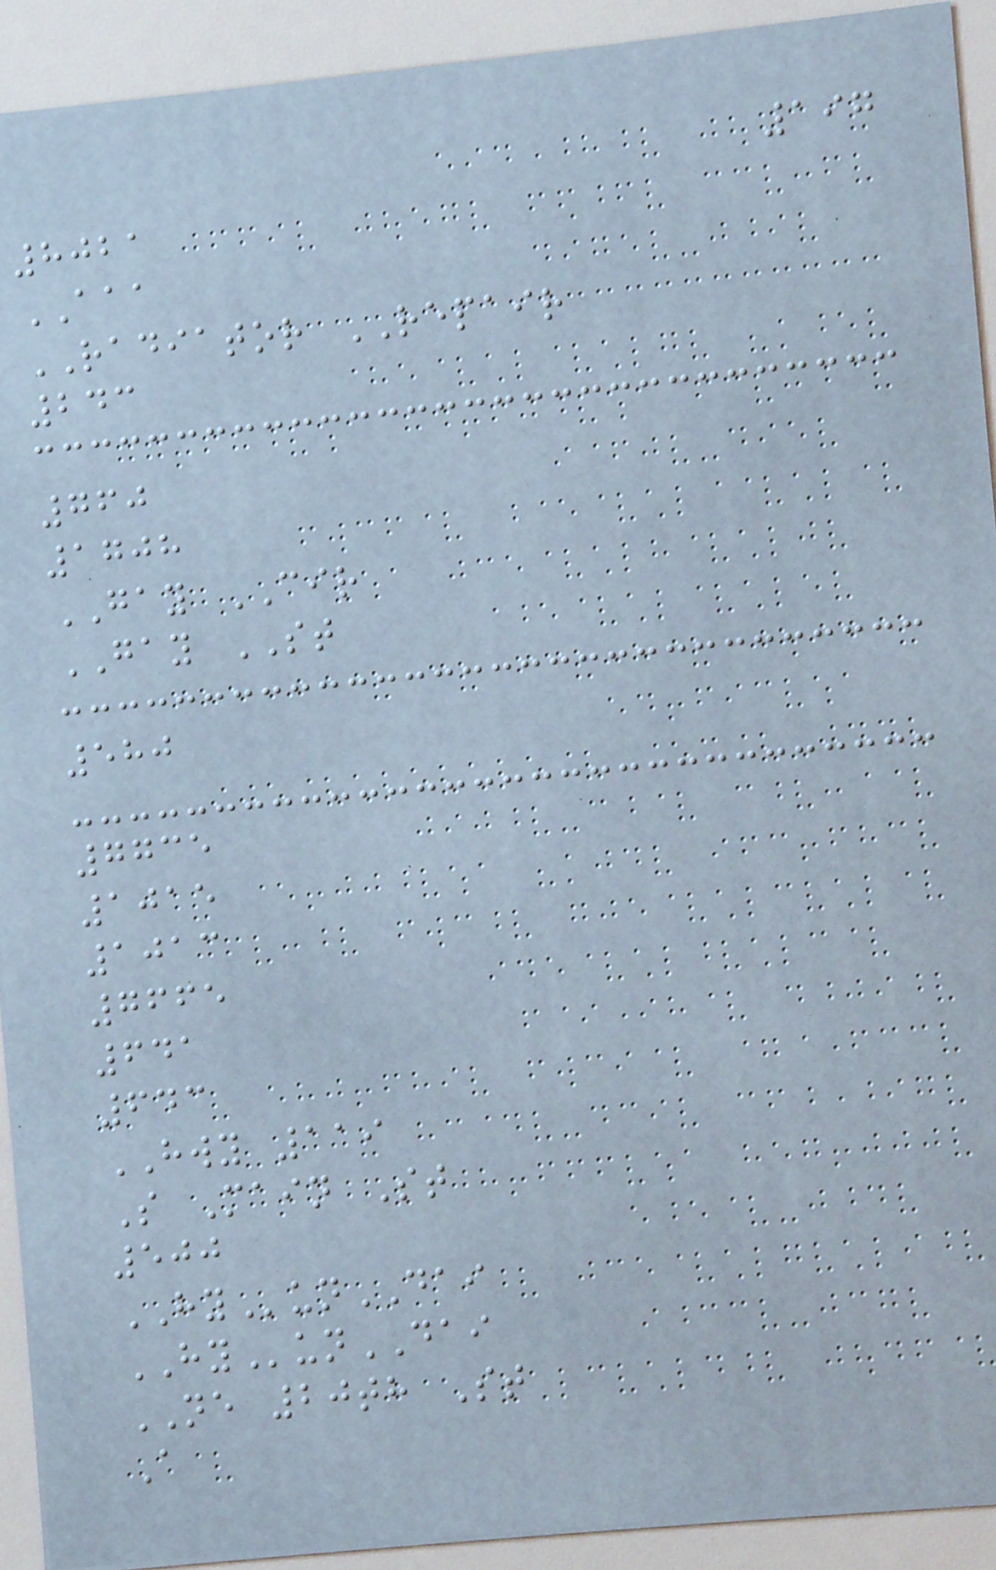197
8021
AAA
RADIATOR REPAIR
243
760
1708
GAY CIR
GAY ST
580
7735
1015
1013
7665
641
643
HWY 119
S Main St
500
HYunDAI
HYunDAI
NE 20th St
A
